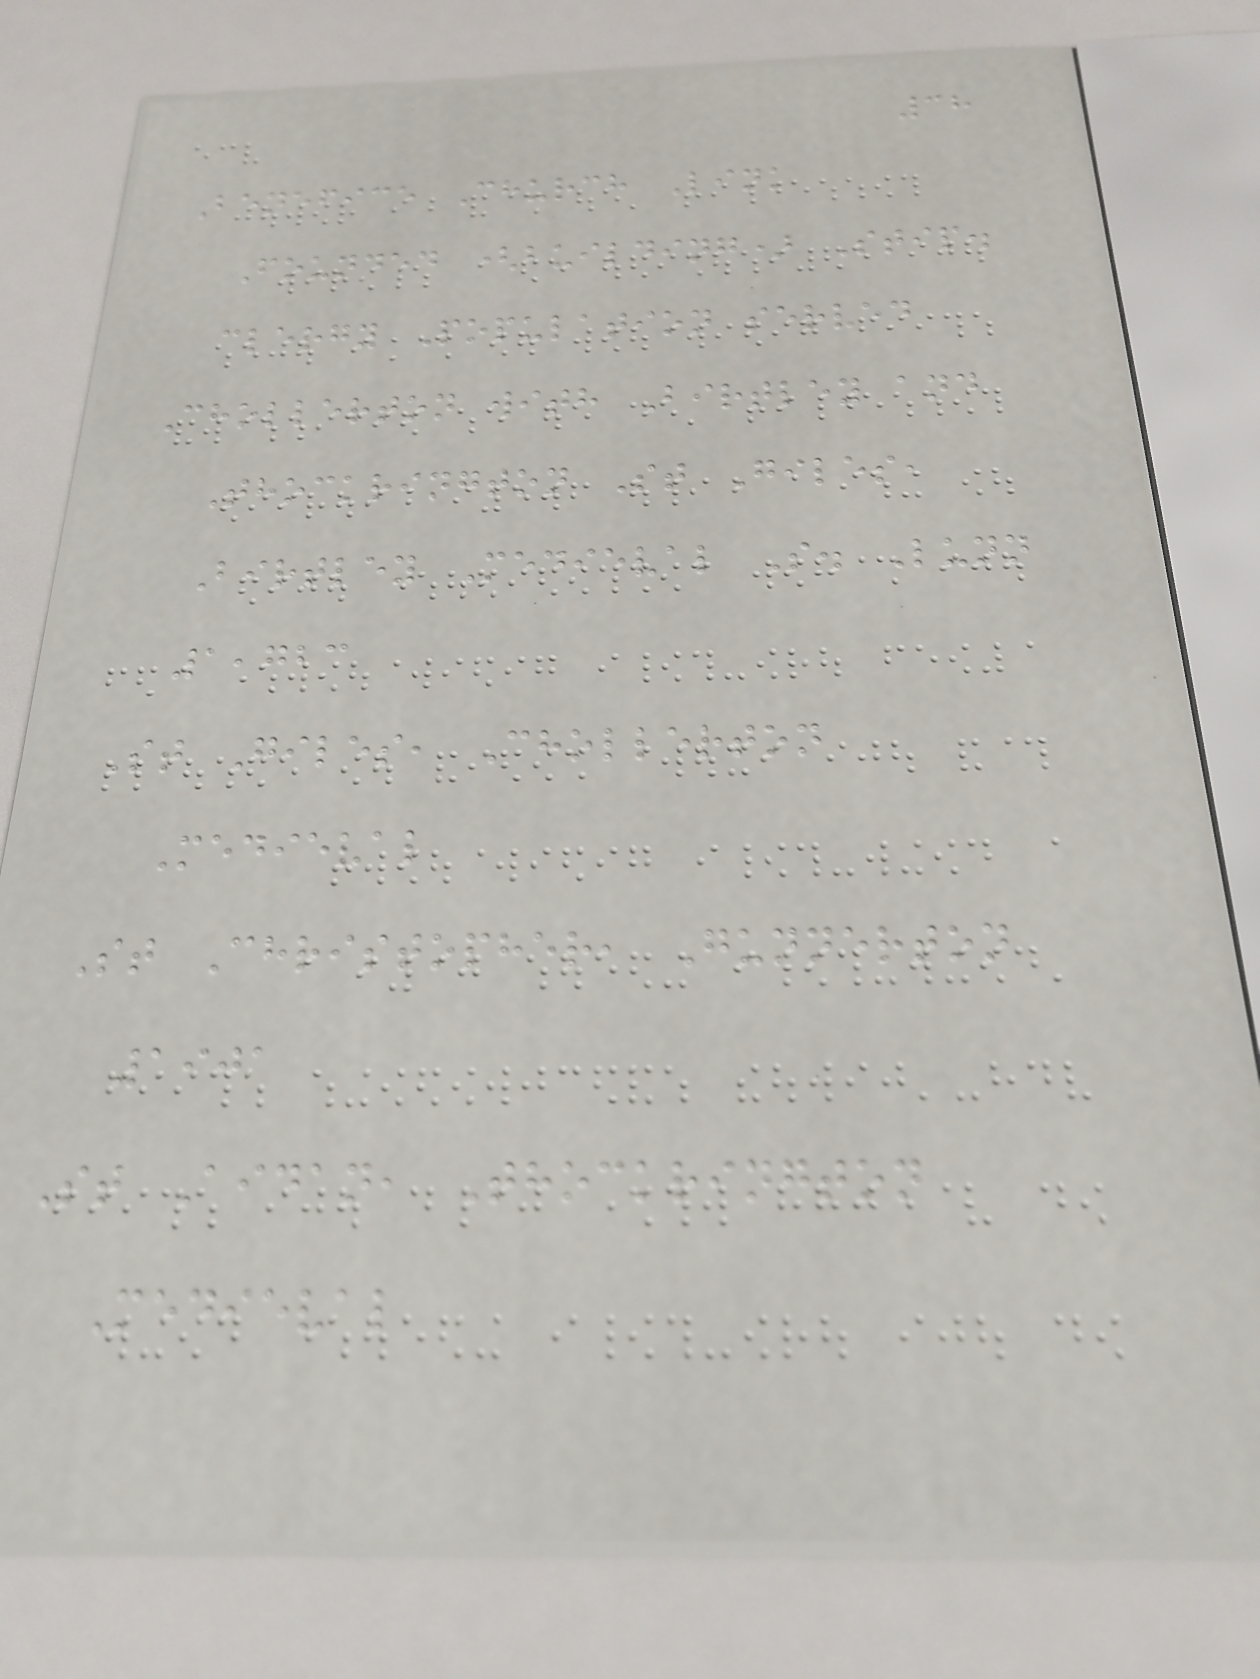38
Benefice Church Link
Founded (building) Stip.
clergy Population served
Chollerton with Birtley and
Thockrington St Giles,
Birtley Medieval S. Lunn
1,723
St Giles, Chollerton
Medieval
St Christopher, Gunnerton
1901
St Aidan, Thockrington
Medieval
